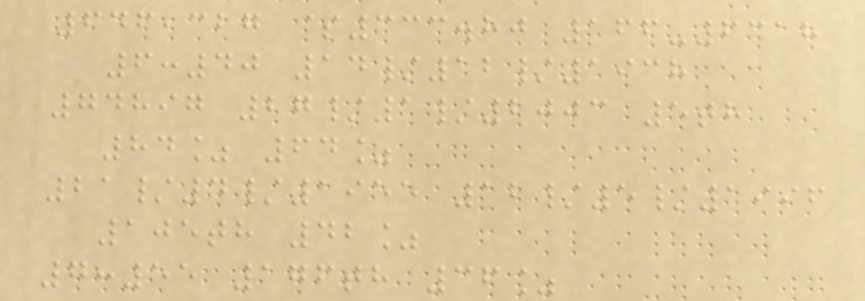646,327 $333.80 166-6318
6:40 14/12/1938
74897 27/1/2003 5th
84% 64%
21/4/1955 12/5/1996
105th 42%
7:55 176th 36%
